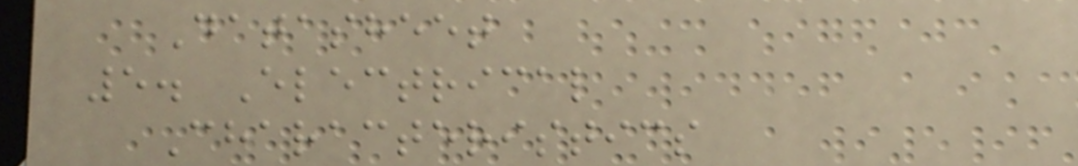Datasheet
5. Electrical
Characteristics
